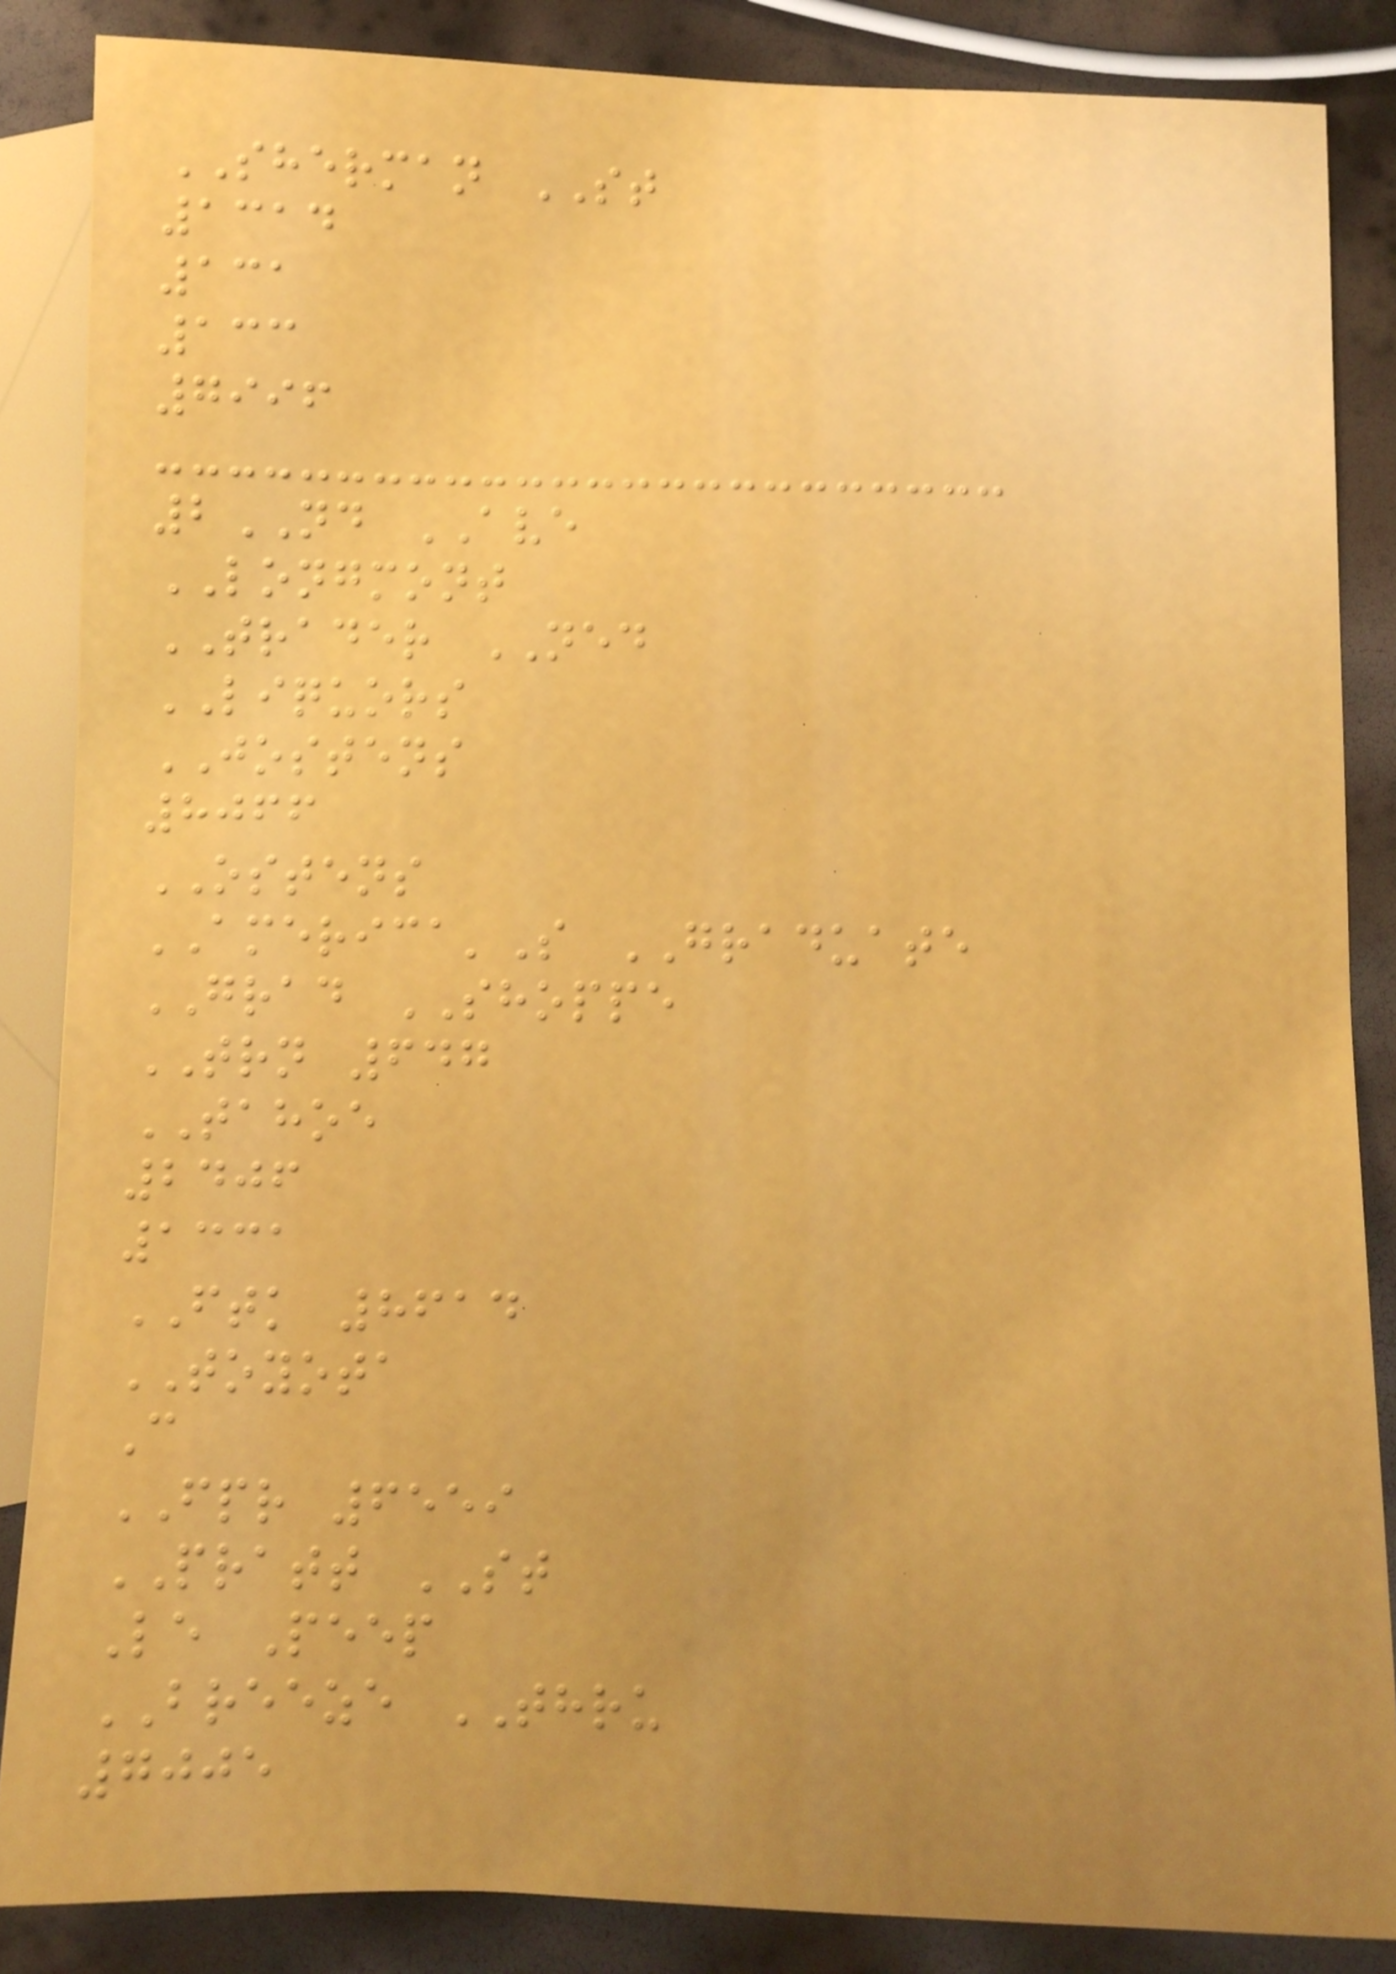SHERMAN ST
1314
131
133
7996
2ND AVE
LONGMONT
TRADER NED
LIQUORS
JOSTENS
8066
OSTENS
AMERICA'S GRADUATE
GRAD SHOPPE
TRN 647
TAHOE
2406
1331
FTK 8614
TOYOTA
C
FPR 6559
PRATT ST
Le Peep
BREEZE THRU
7005
